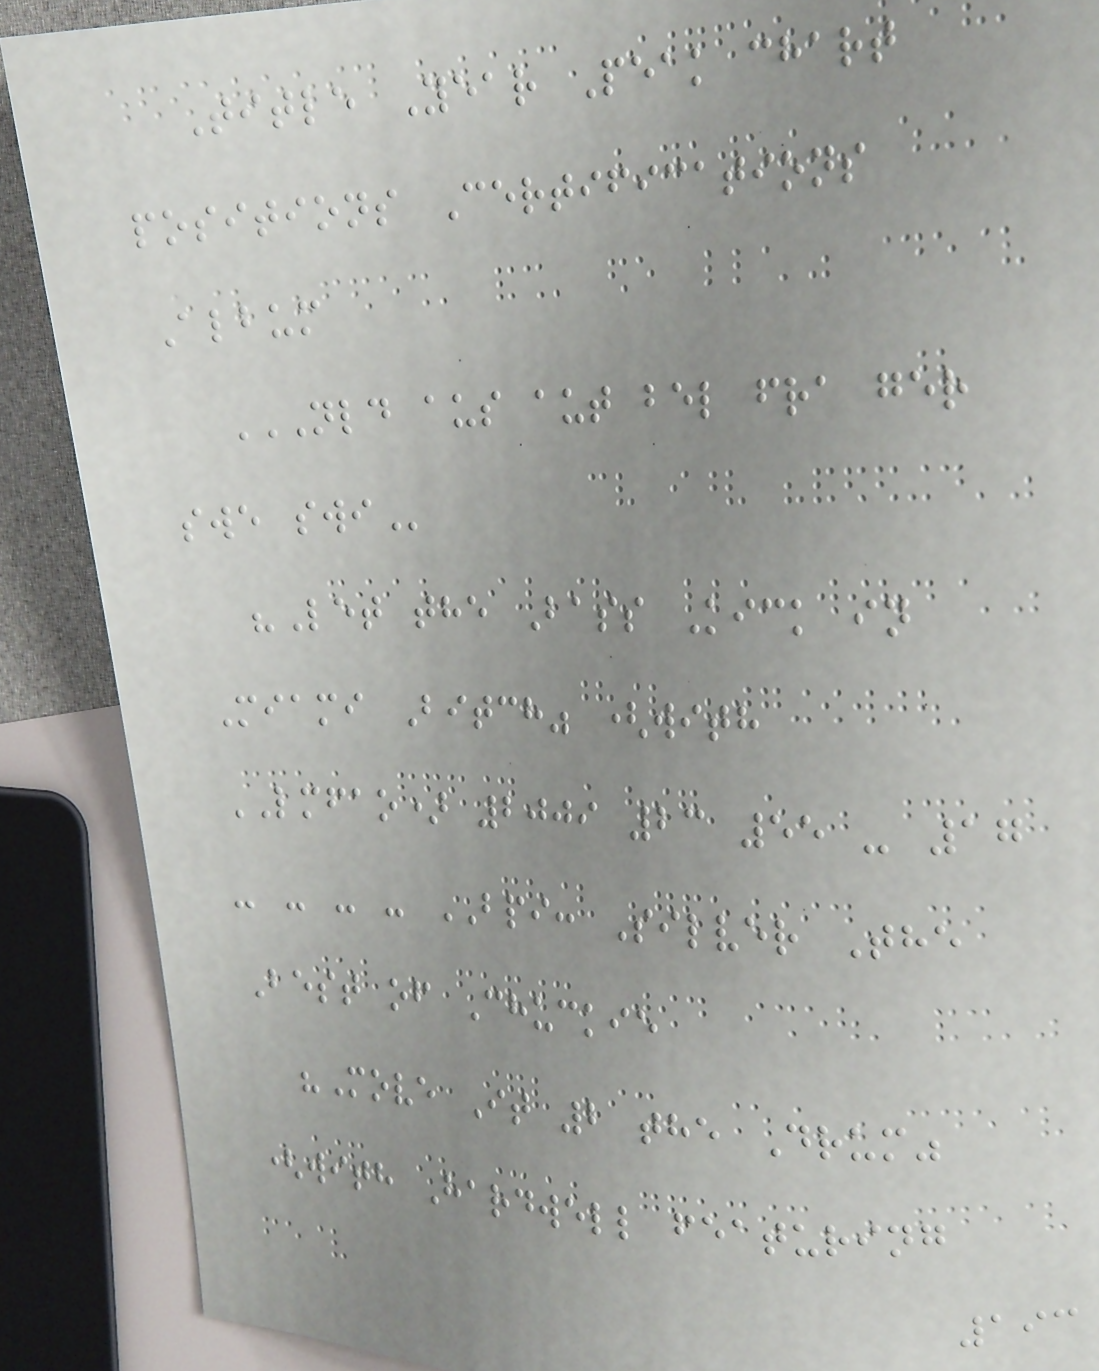Title Year Peak chart
positions Certifications
Album
NLD AUS AUT BEL FRA GER
SWE SWI
"Let the Bass Kick in
Miami Bitch" (with
LMFAO) 2009 23 55 - 17
- - - - BPI: Silver The
Best of Chuckie
"Move It 2 the Drum"
(with Hardwell featuring
193
